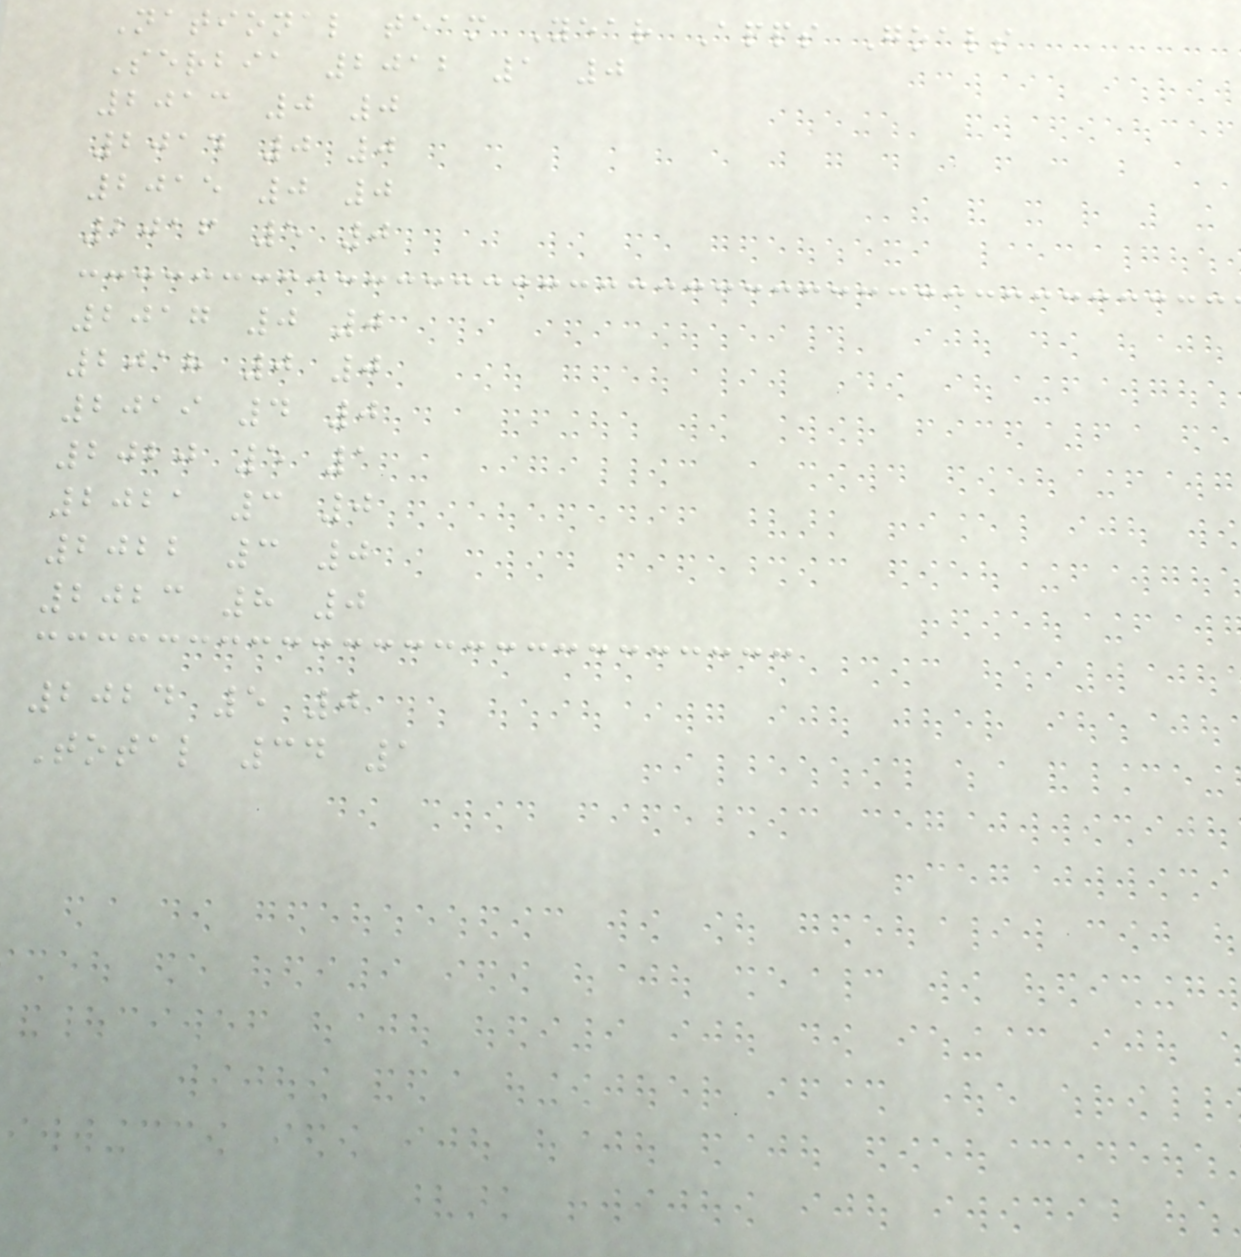National team Year Apps Goals
Serbia 2012 1 0
2013 0 0
2014 0 0
2015 0 0
2016 5 0
2017 0 0
2018 0 0
2019 4 0
2020 5 1
2021 3 0
2022 3 0
2023 8 0
2024 5 0
Total 34 1
